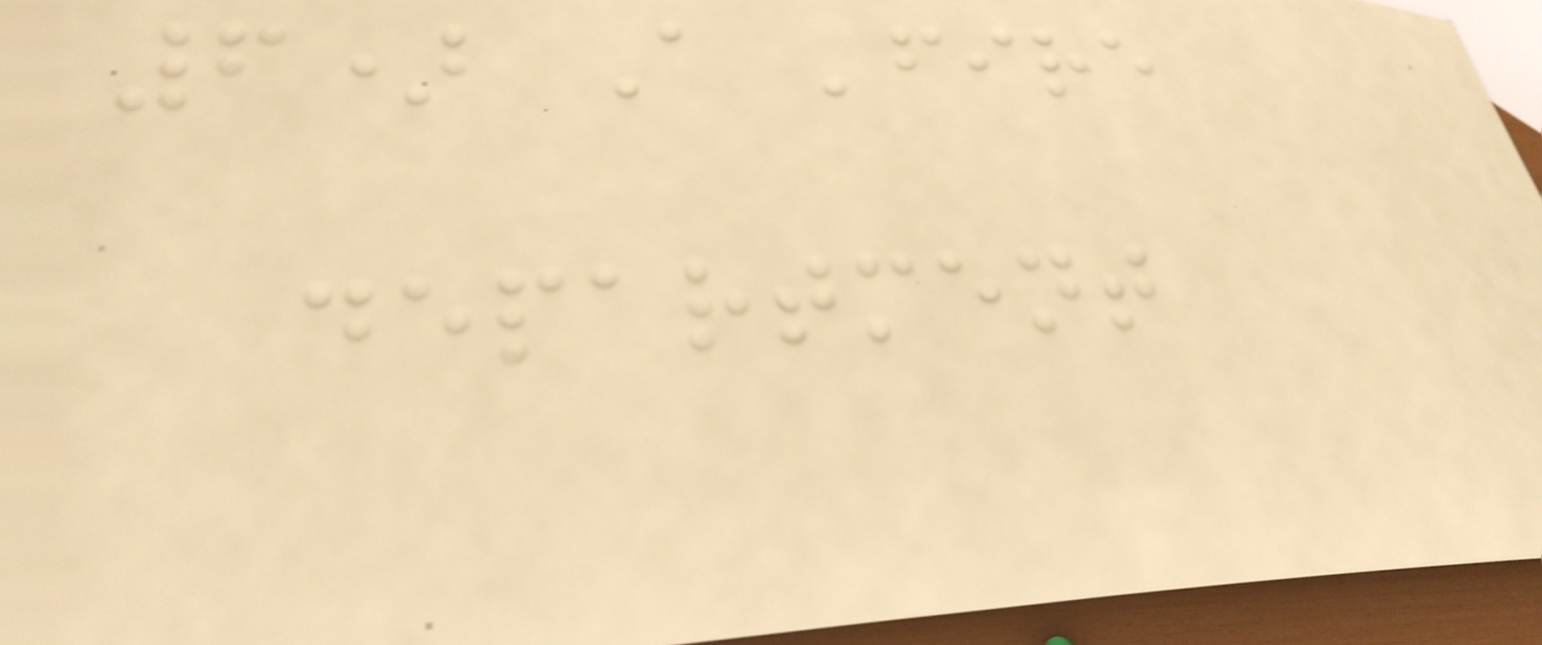6) A 'fire
department
